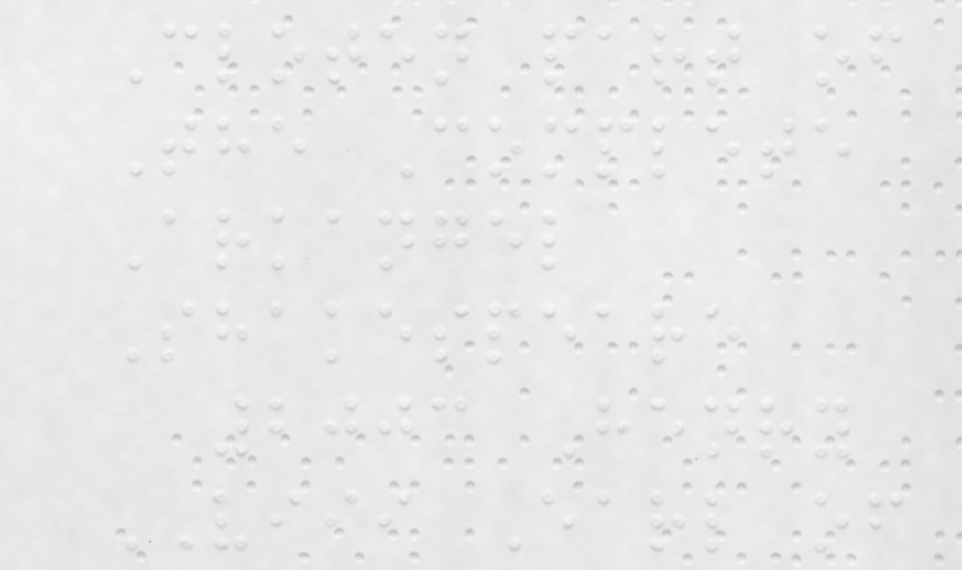Cloten part of
The Complete
Arkangel
Shakespeare
2003 Henry
VIII Earl of
